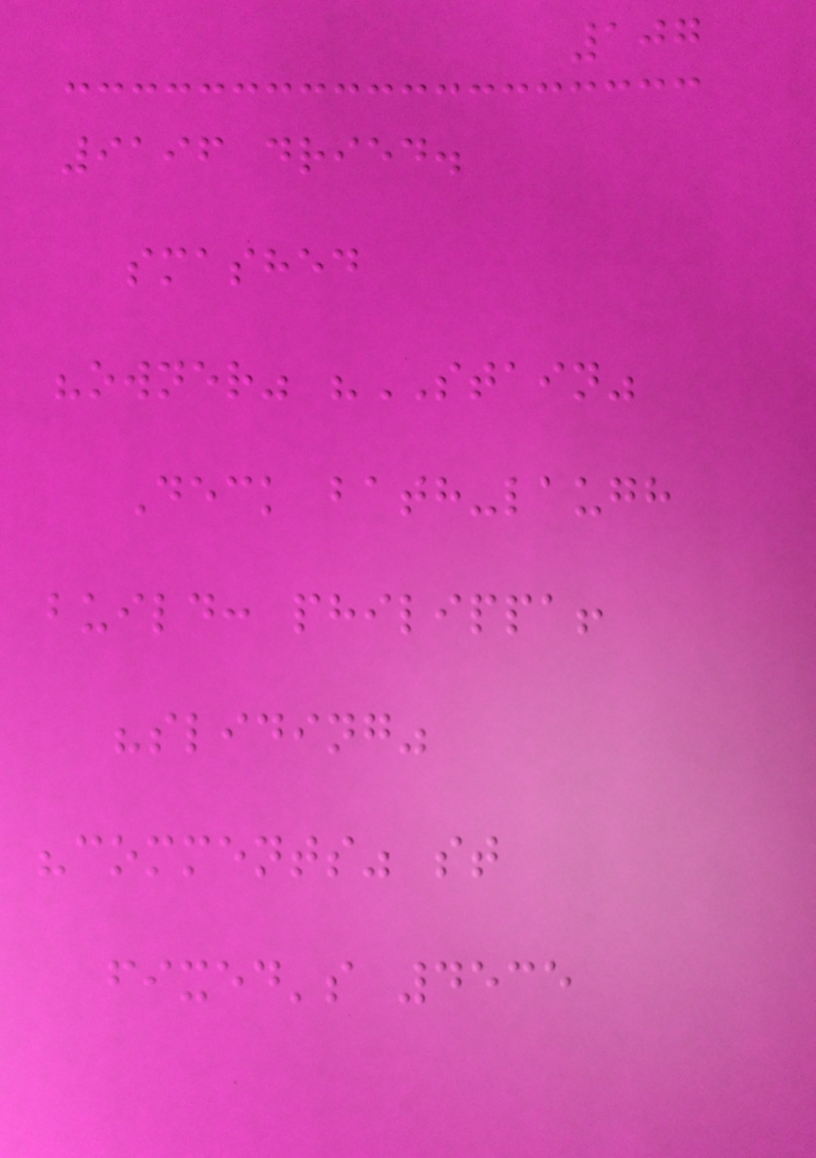107
9196 dried.
smashed
"owner" "STAIN"
Deck bath-laugh
build: philippa!
"sliding"
"comments" st
fixed's 4535
